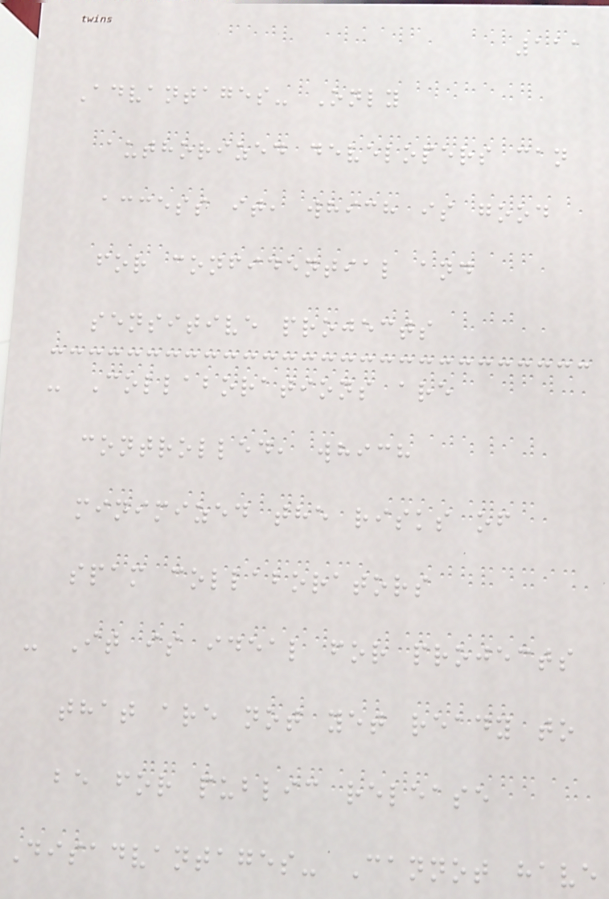111
Advantages- Only
authorized developers can
access it, which is good
for confidential and
sensitive projects
- Collaborations are
controlled, which
minimized the risks of
spam collaborators
- It is ideal for projects
that are not yet ready to
be for public release
Disadvantages- Cannot have
